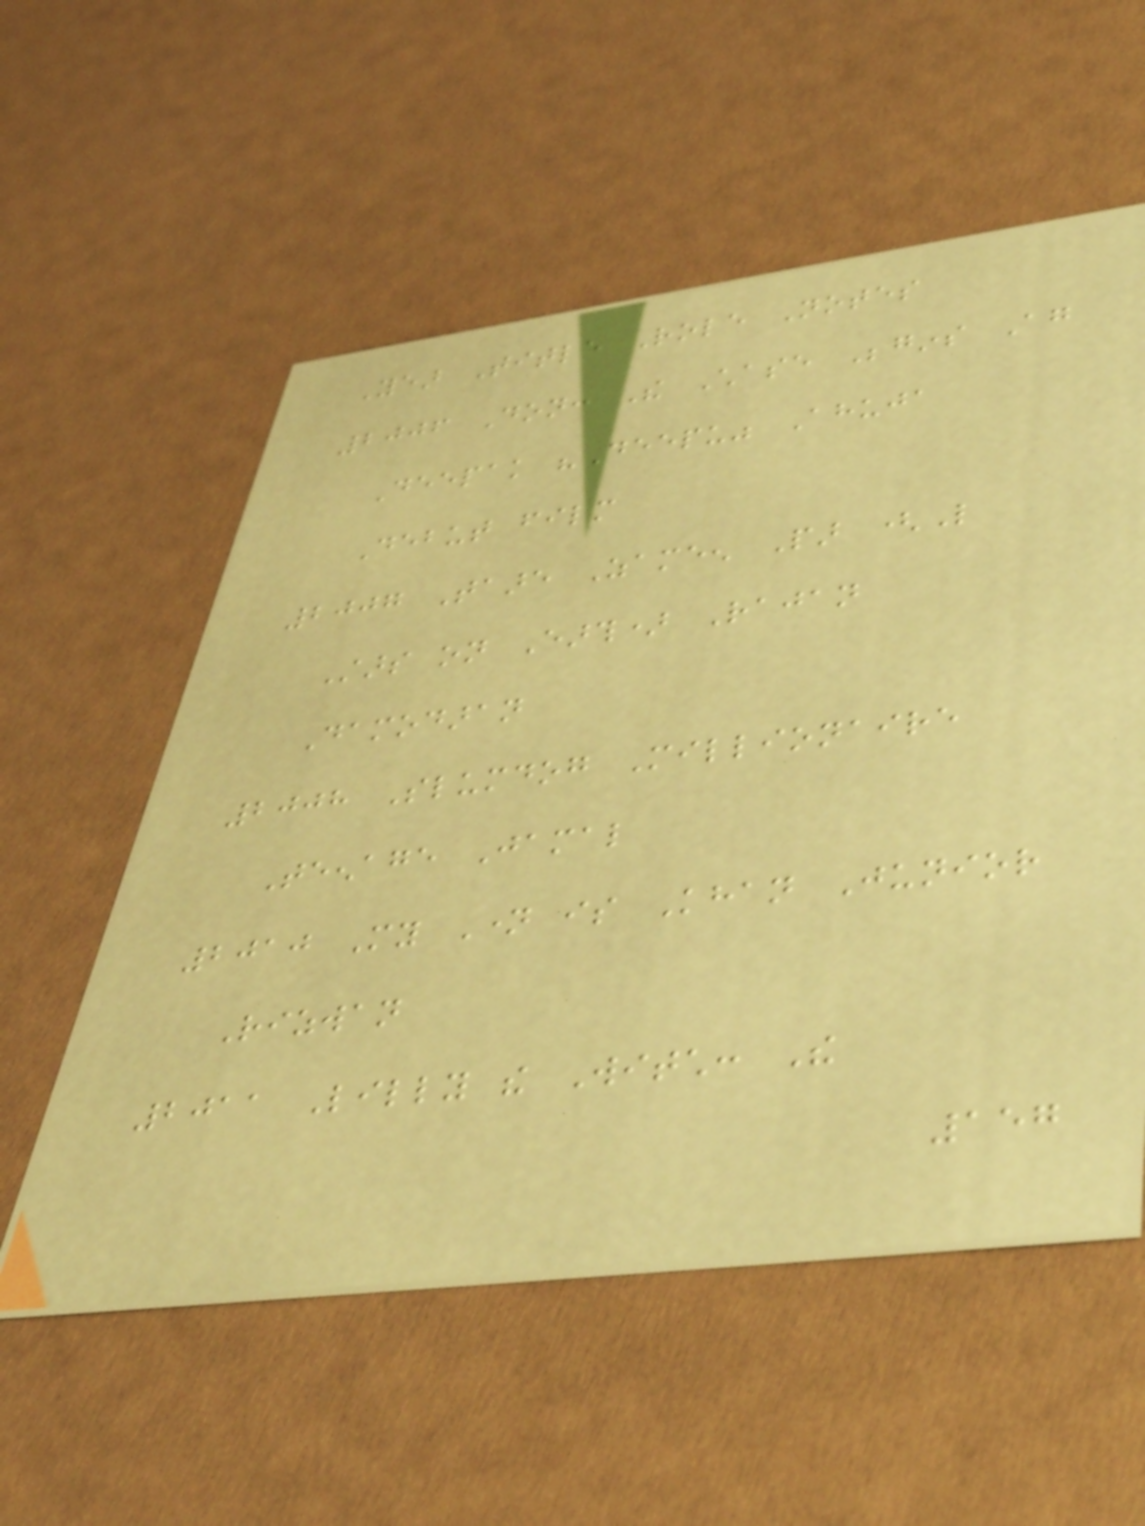Year Title Role Notes
2006 Don: The Chase Begins Again
Deepak "Deepu" Ahuja
Debut film
2007 Taare Zameen Par (Like
Stars on Earth) Rajan
Damodaran
2008 Slumdog Millionaire
Teenage Jamal
2010 My Name is Khan Junior
Rizwan
2011 Lilly the Witch: The
157
